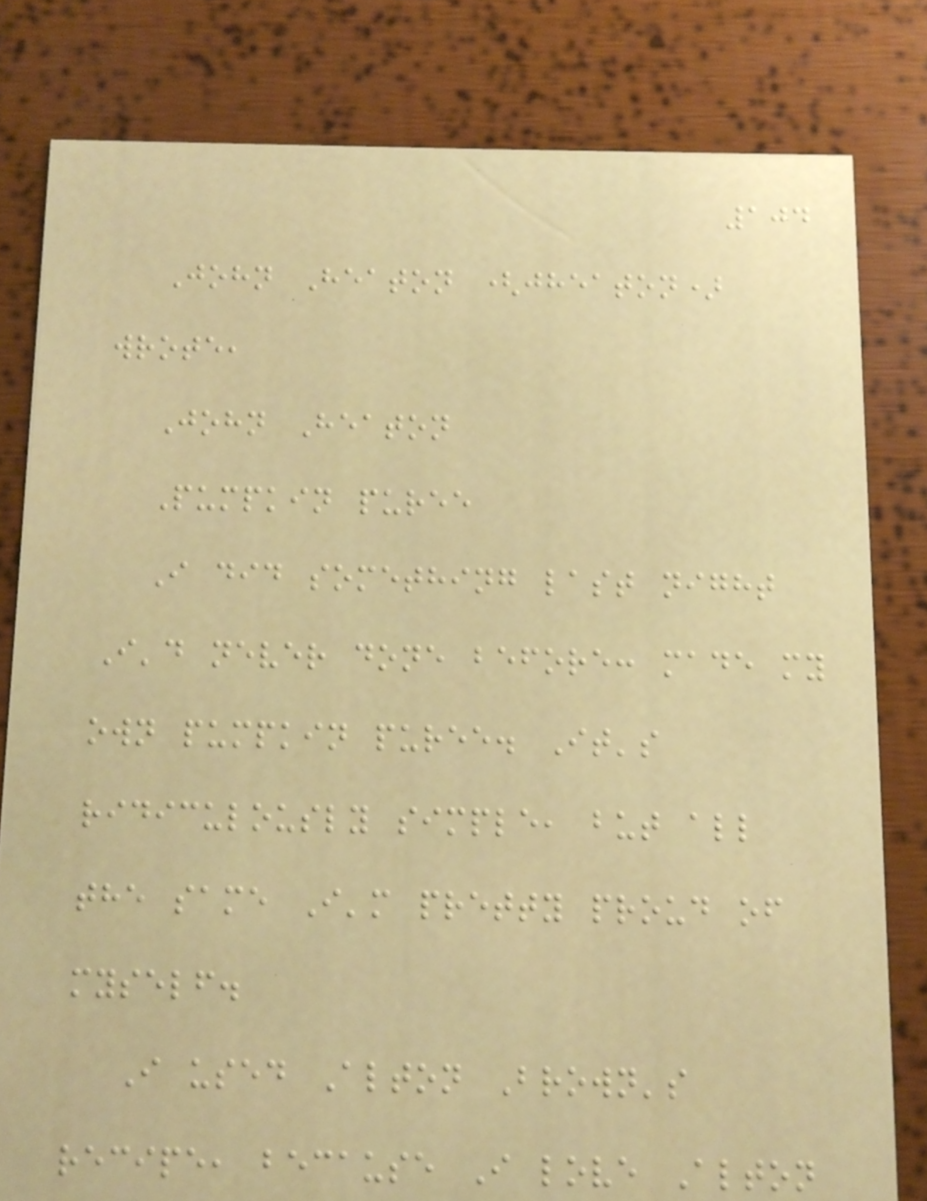104
John Heaton (jheaton)
wrote,
John Heaton
Pumpkin puree
I did something last night
I'd never done before: made my
own pumpkin puree. It's
ridiculously simple, but all
the same I'm pretty proud of
myself.
I used Alton Brown's
recipe, because I love Alton
